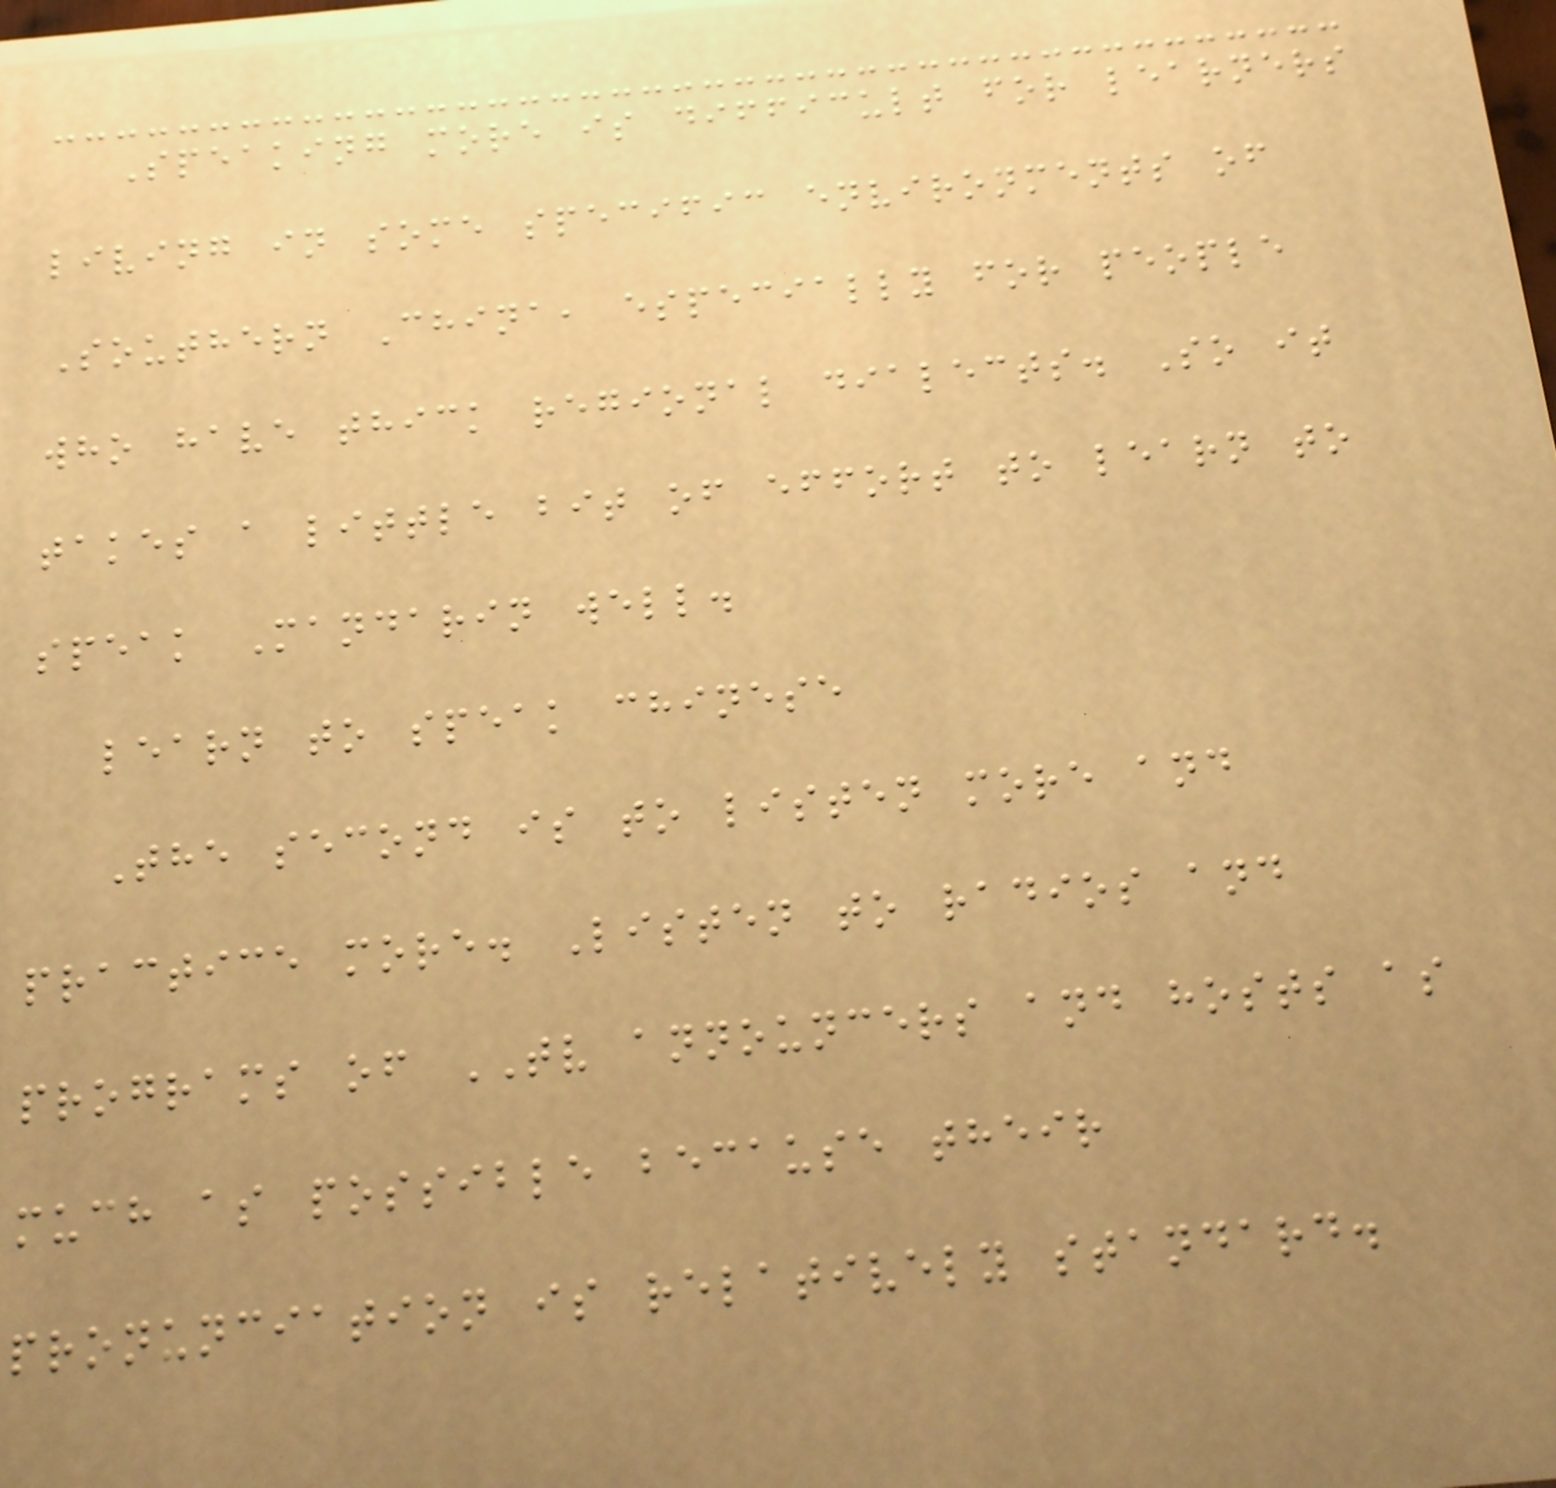Speaking more is difficult for learners
living in some specific environments of
Southern China, especially for people
who have thick regional dialects. So it
takes a little bit of effort to learn to
speak Mandarin well.
learn to speak chinese
The second is to listen more and
practice more. Listen to radios and
programs of TV announcers and hosts as
much as possible because their
pronunciation is relatively standard.
